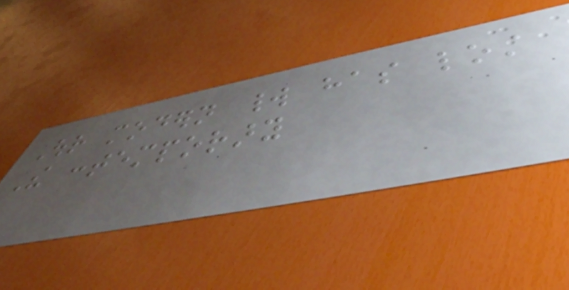Our modern world has lost
The contemporary
